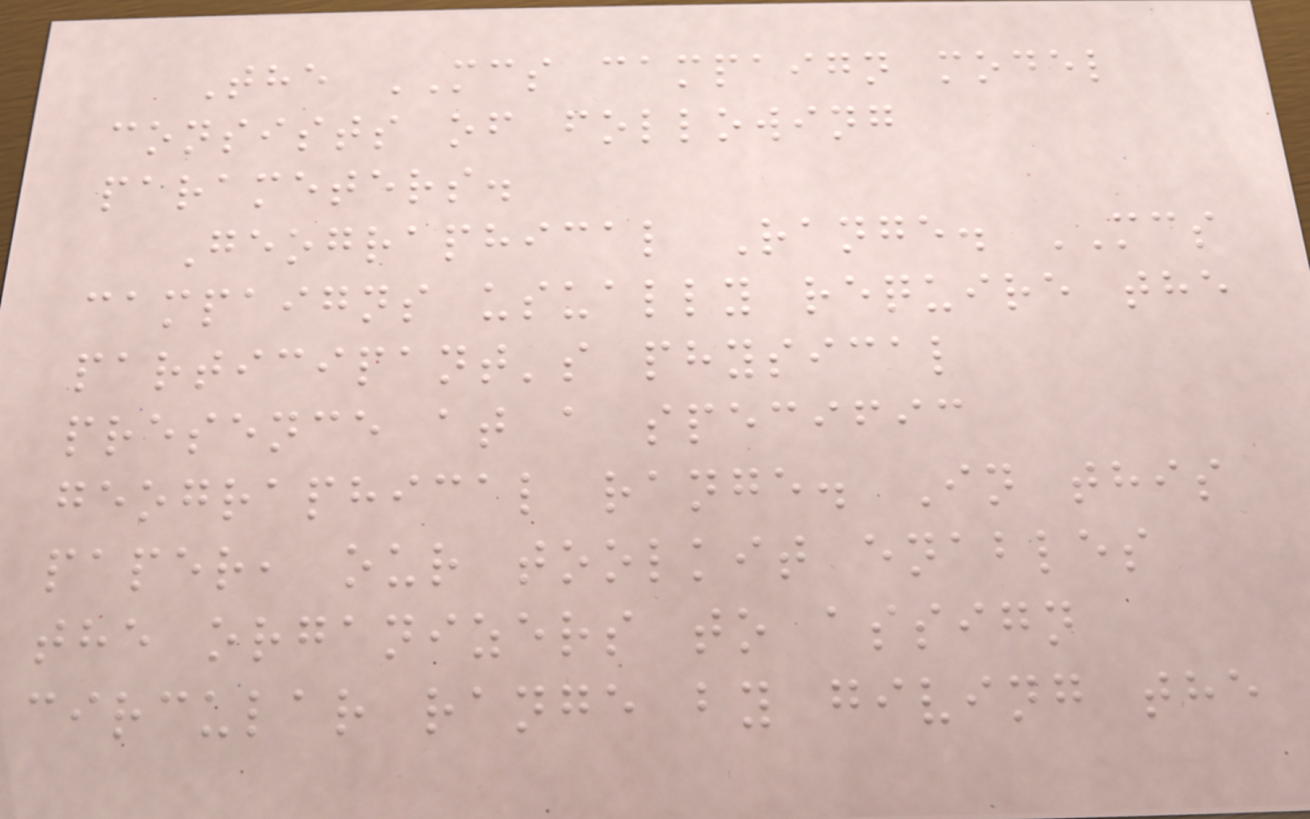The MCS campaign model
consists of following
parameters.
Geographical Range. MCS
campaigns usually require the
participant's physical
presence at a specific
geographical range. In this
paper, our toolkit enables
the organizers to assign
circular range by giving the
